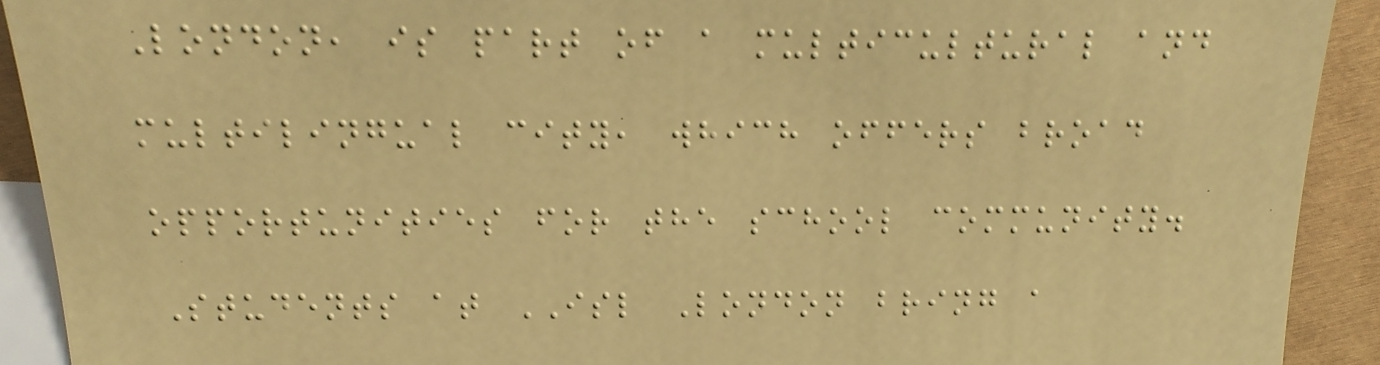London, is part of a multicultural and
multilingual city, which offers broad
opportunities for the school community.
Students at ISL London bring a
